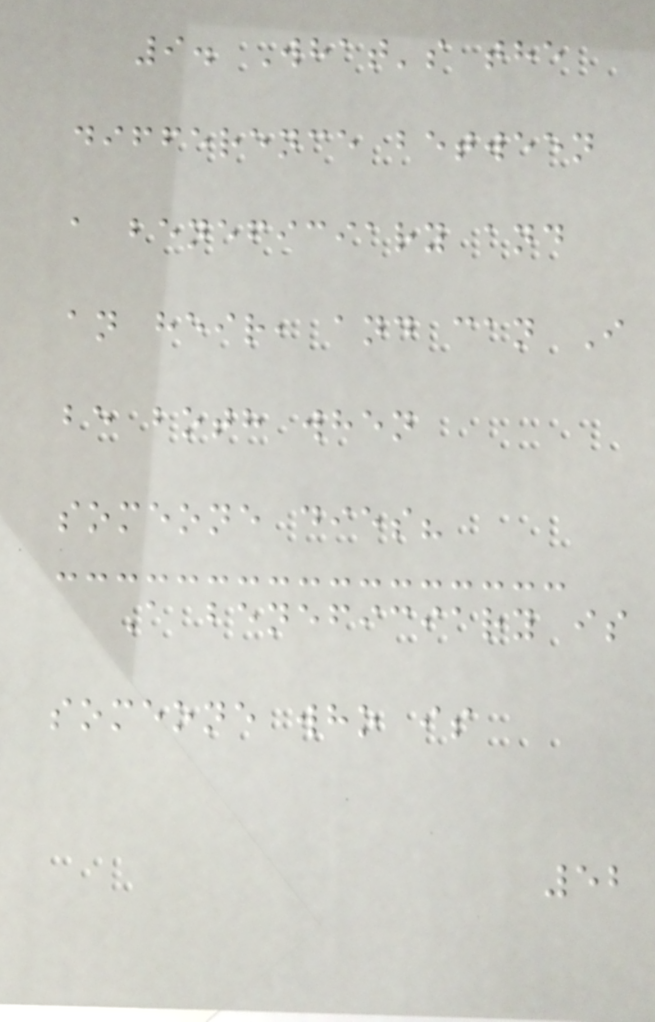9. What's the
difference between
a beneficiary and
an heir, and can I
be both when
someone dies?
A beneficiary is
someone who is
52
